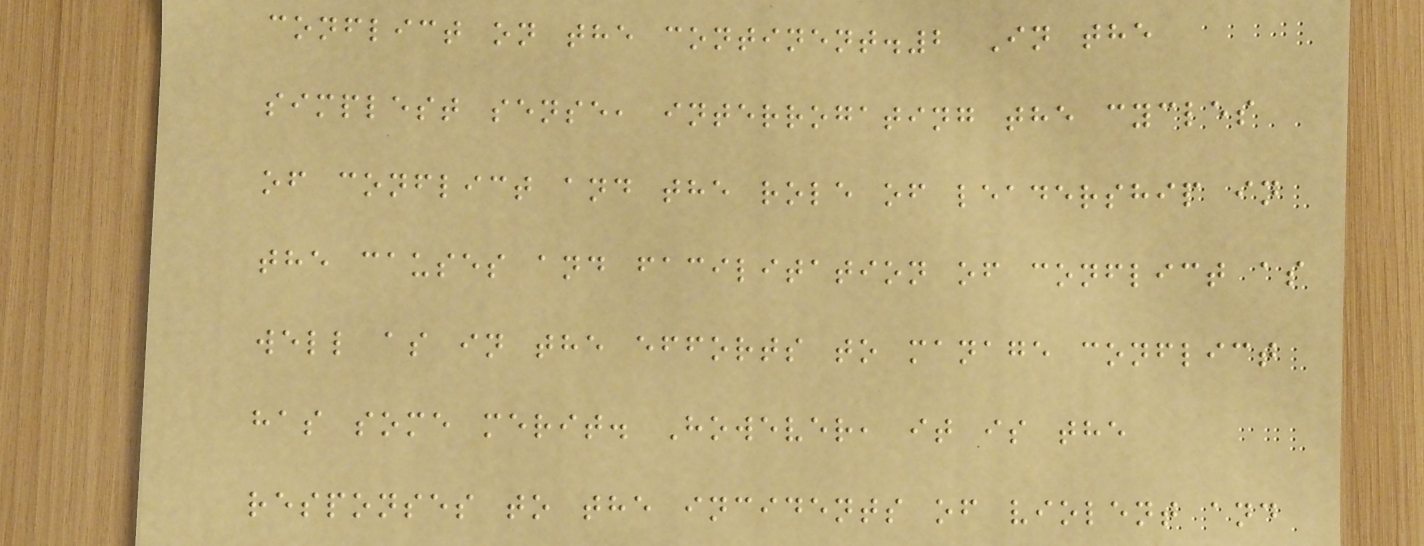conflict on the continent.2 In the
simplest sense, interrogating the cycles
of conflict and the role of leadership in
the causes and facilitation of conflict as
well as in the efforts to manage conflict
has some merit. However, it is the
responses to the incidents of violent and
